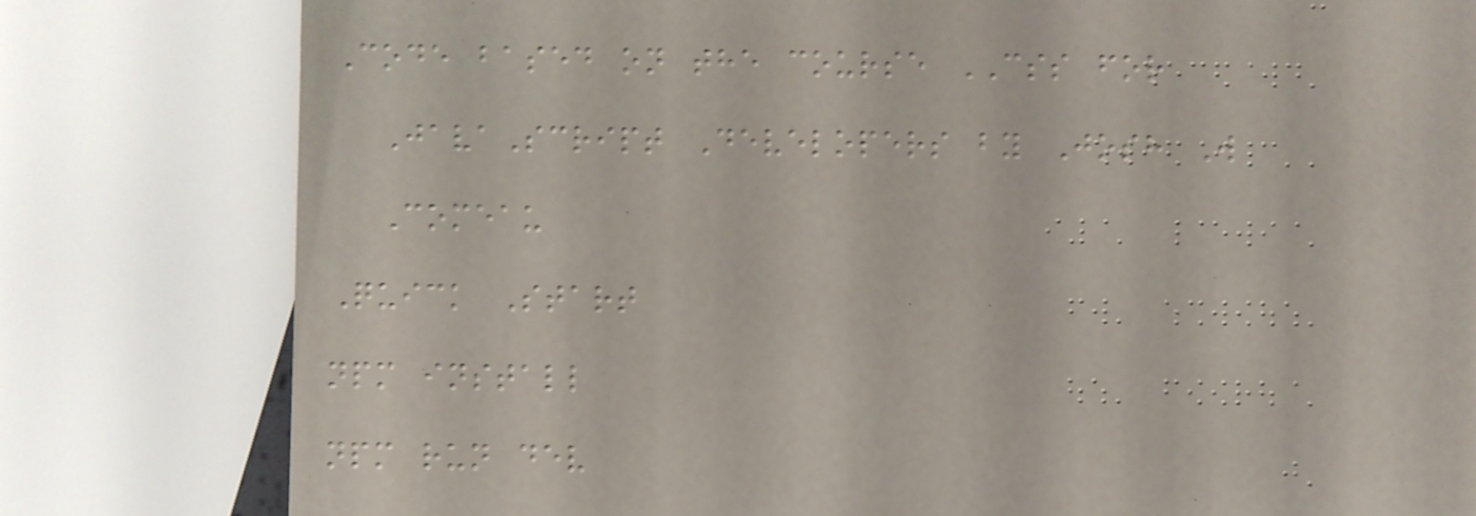Code based on the course CSS for
JavaScript Developers by Josh W
Comeau
Quick Start
npm install
npm run dev
